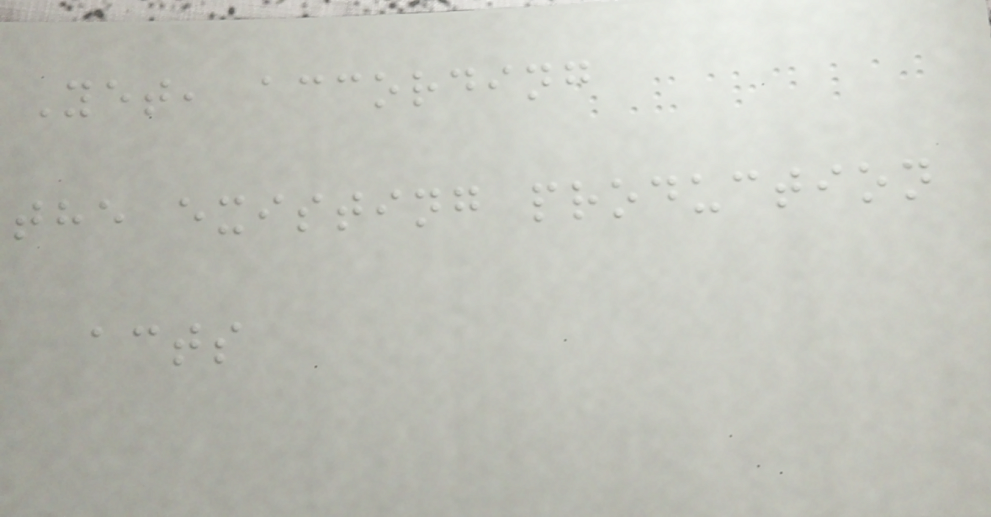Yet, according
the existing production
acts
